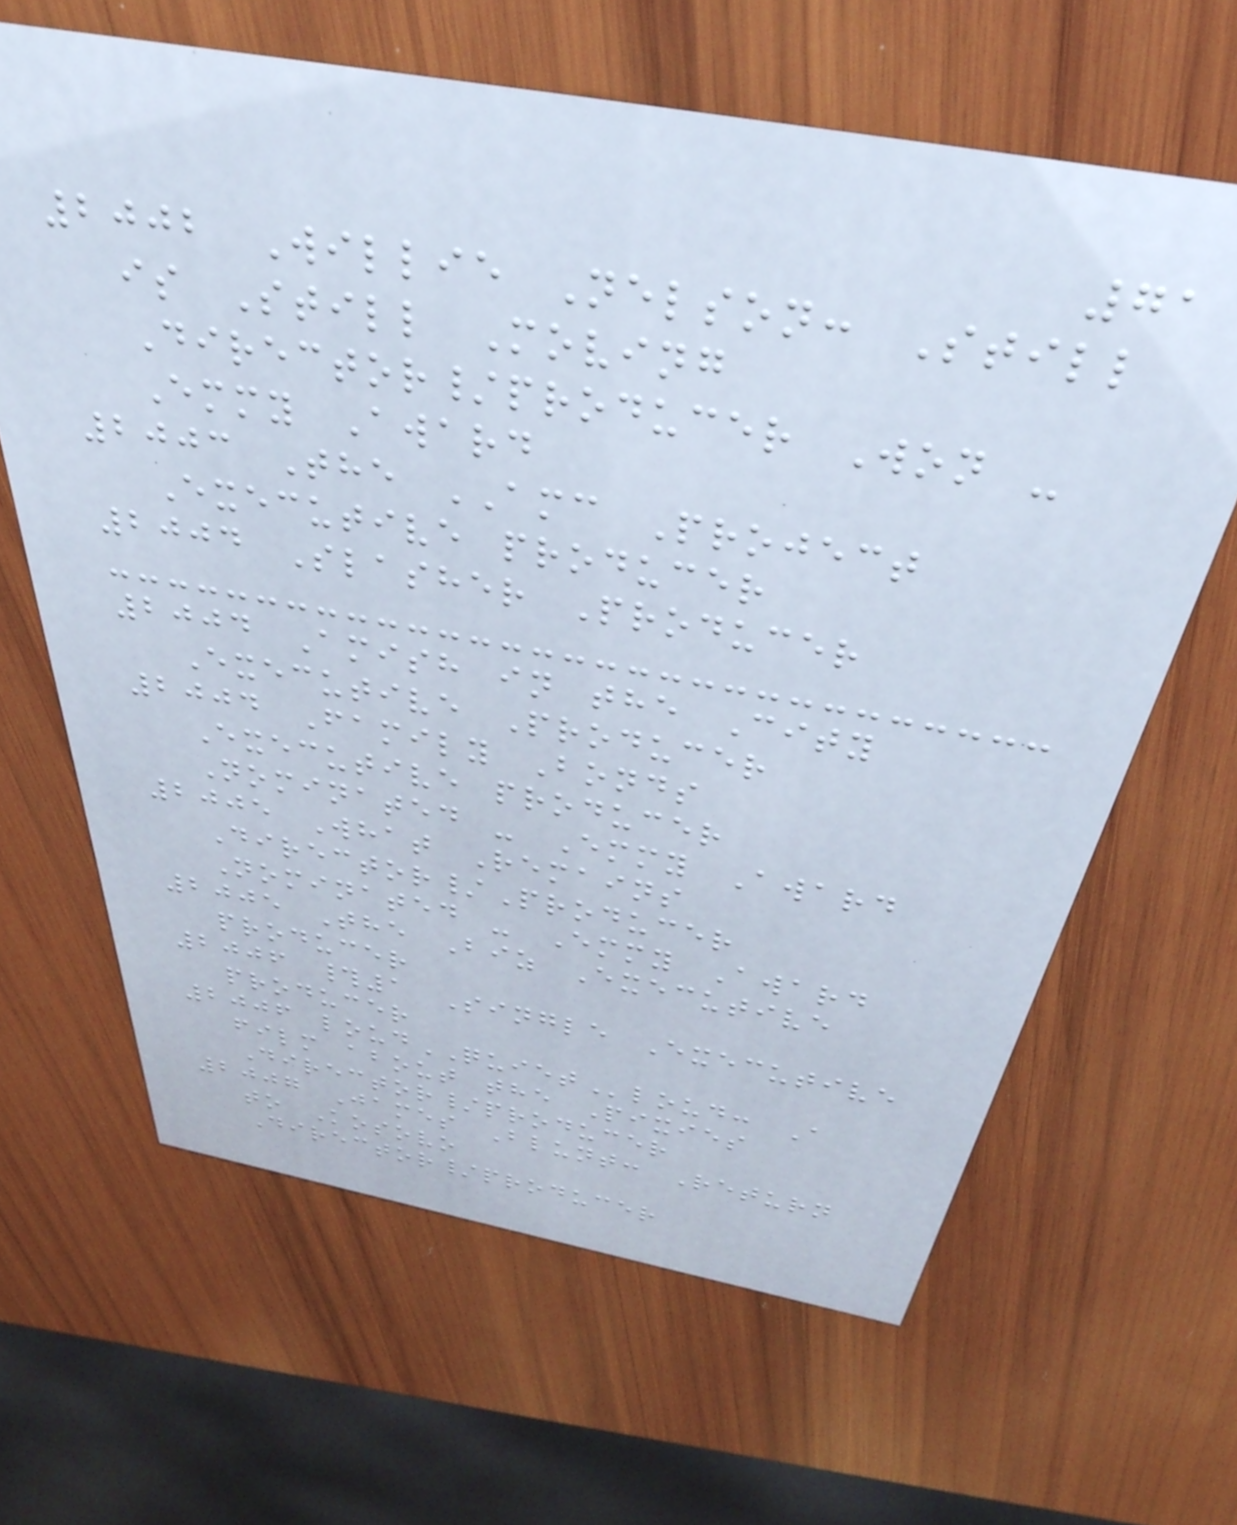71
2002 Willie Nelson: Still
is Still Moving
Director/producer Won -
Emmy Award
2003 The AMC Project
Executive producer
2004 Slasher Producer
2004 Amish in the City
Executive Producer
2004 Family Bonds
Executive producer
Nominated - Emmy Award
2005 What Remains
Director/Producer
Nominated - Emmy Award
2005 The Biz Executive
producer
2006 #1 Single Executive
producer
2006 loudQUIETloud: A
film about the Pixies
Director/producer
2007 James Blunt: Return
to Kosovo
Director/producer
